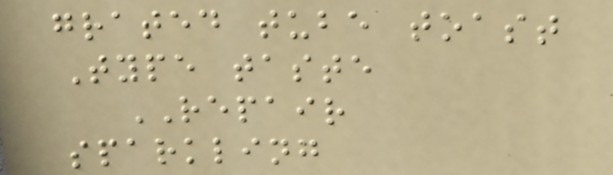grated tube toast
Type taste
REPAIR
sparkling
